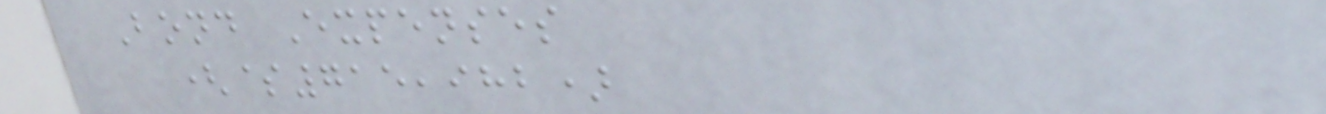Bond Expenses
($715,982)
